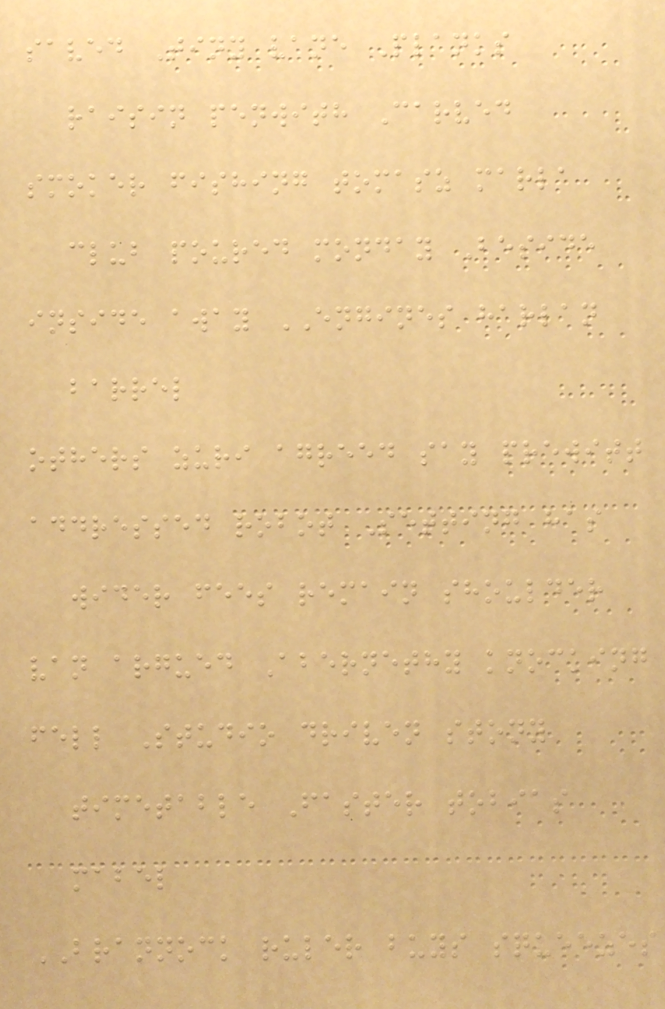saved Tiny vane Planks
raisin penwith Carved
smoker fishing tomasz marla
club poured monday Beside
inside away ENGINES harlan
barrel
others zuri agreed say prewitt
addressed robot Setting has
wider fees remain shoulder
van argued Abernethy knocking
fell Studio driven stony
timetable Faster tobias
mabel
BRANNOCK ruler buys squeezes
